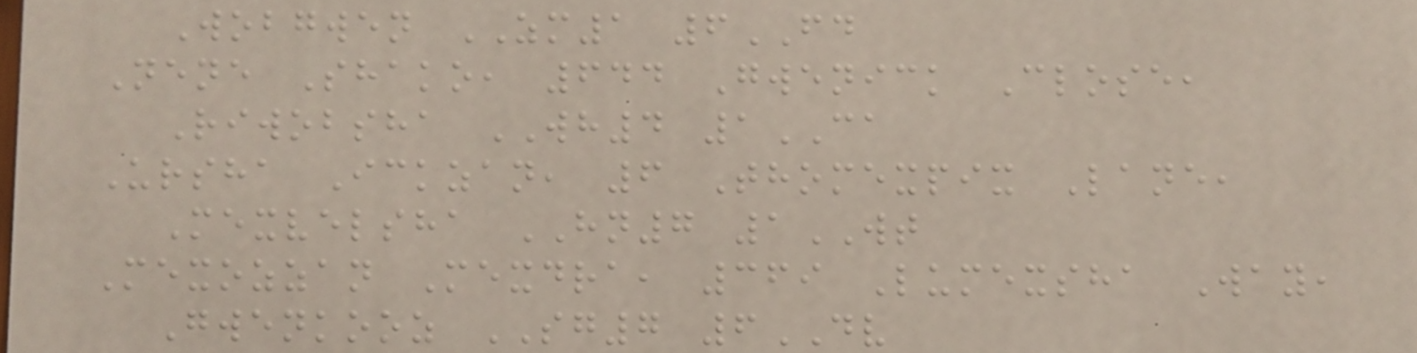Wobgwen ZM1 6FD
Nene Shako, 644 Gwenick Close,
Riwobsha WH4 1CA
Ursha Ickzan, 6 Thomexpix Lane,
Mexvelsha HN7 1WT
Mexozzan Mexdra, 369 Lumexsha Way,
Gwenkooz SG7 6DV
